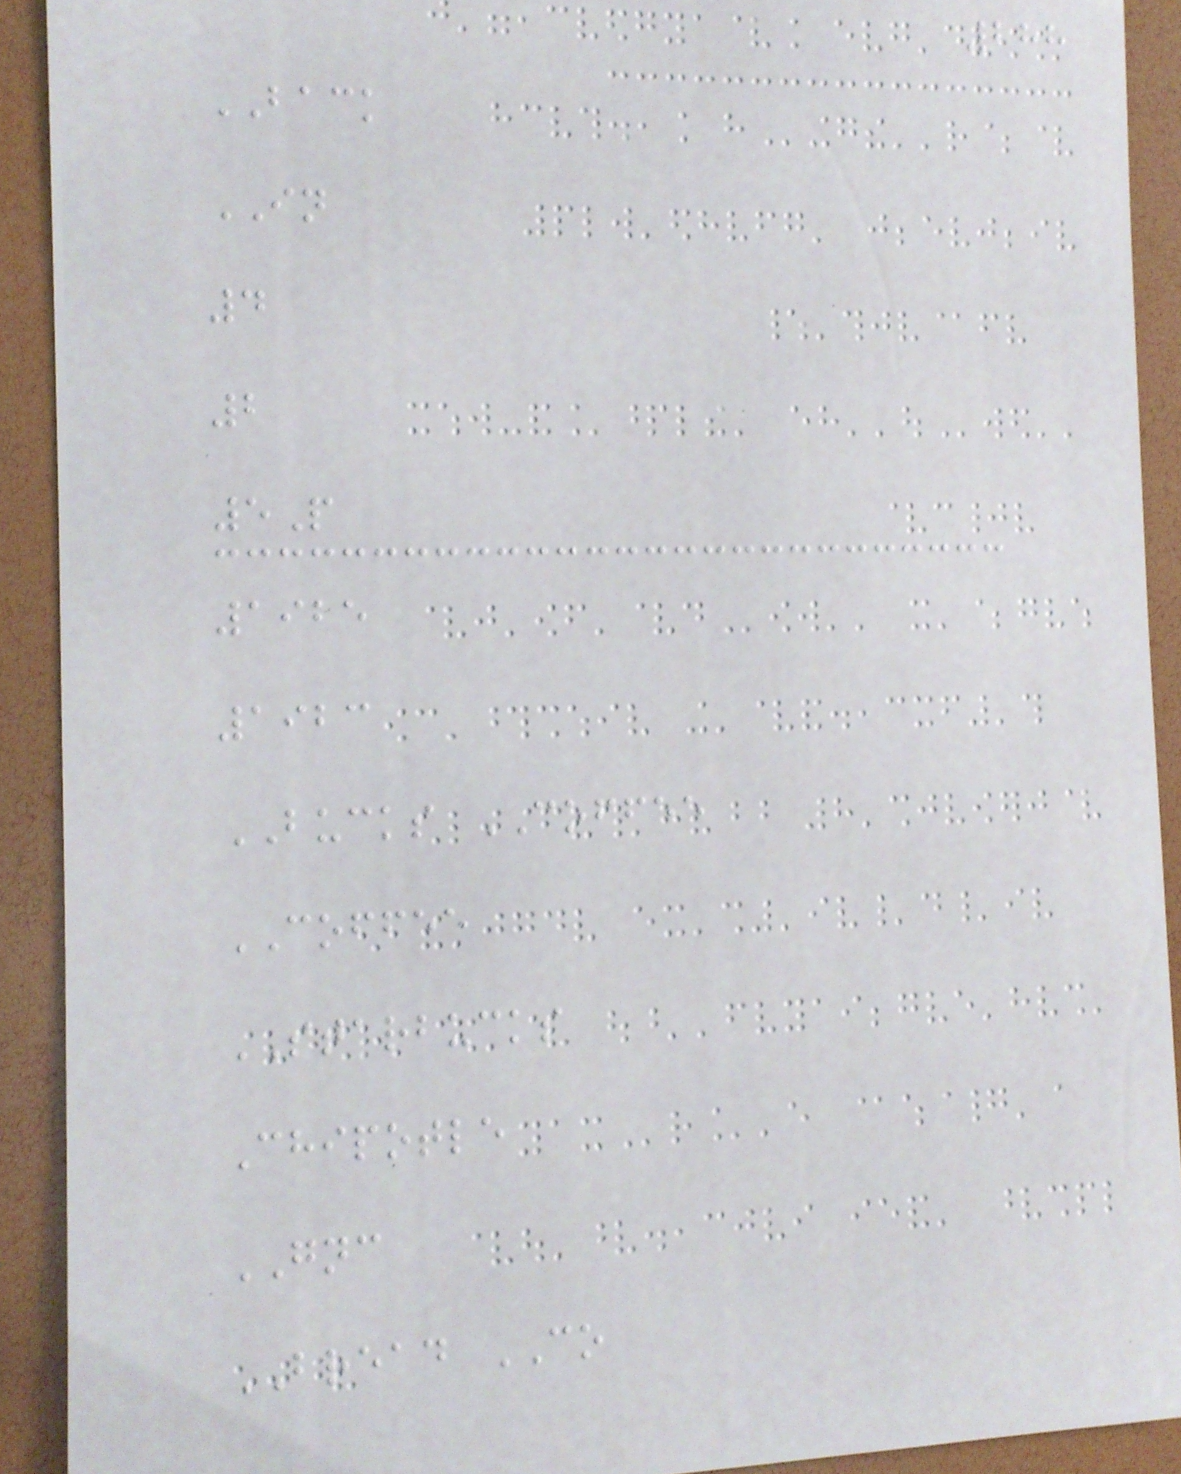288
BACK
IN
4
2
5P
1925
1923
BUCKS COFFEE
COFFEE
STARBUCKS
Chipotle
GNC
BREAD CO
